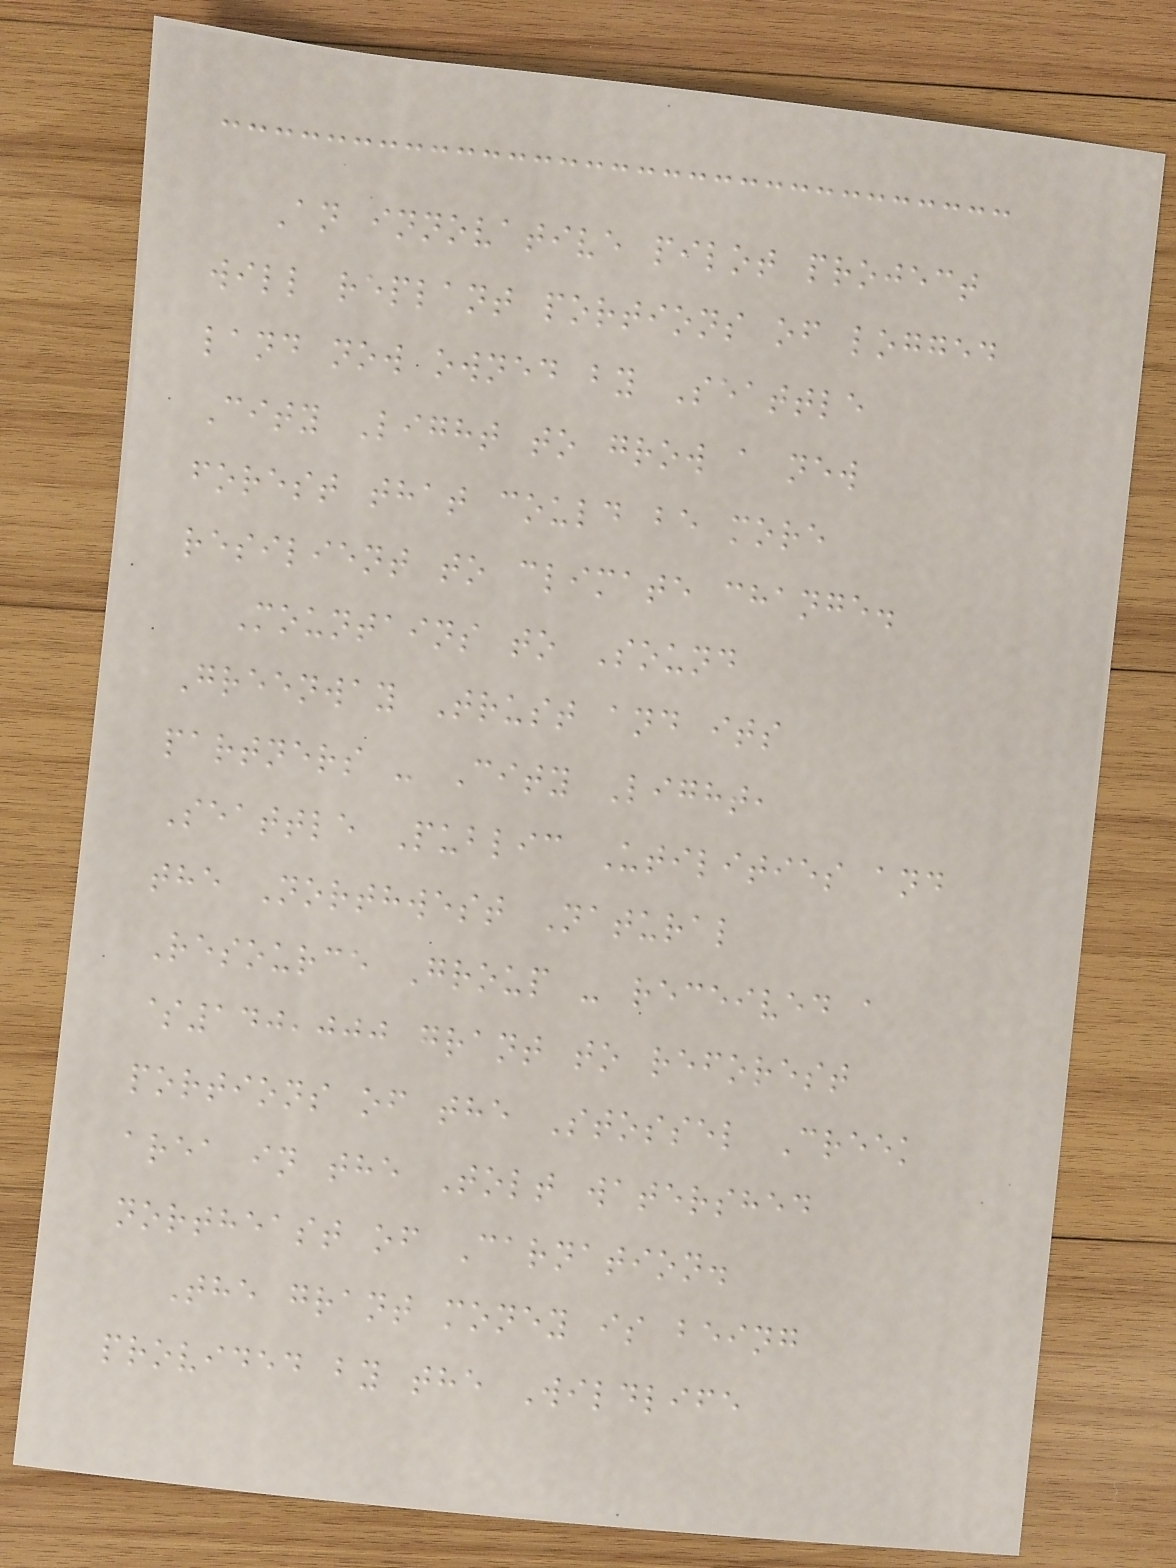An innovative pilot project
will replant portions of logged
land now owned by Seattle
City Light to grow a new
forest that could be more
resilient to climate change.
Mountains to Sound
Greenway Trust and its
partners - City Light,
Seattle Public Utilities and
the Northwest Natural
Resource Group - received a
$140,000 grant to reforest
portions of the Stossel Creek
area in the Tolt watershed
northeast of Carnation.
The grant money is being
provided by the Wildlife
